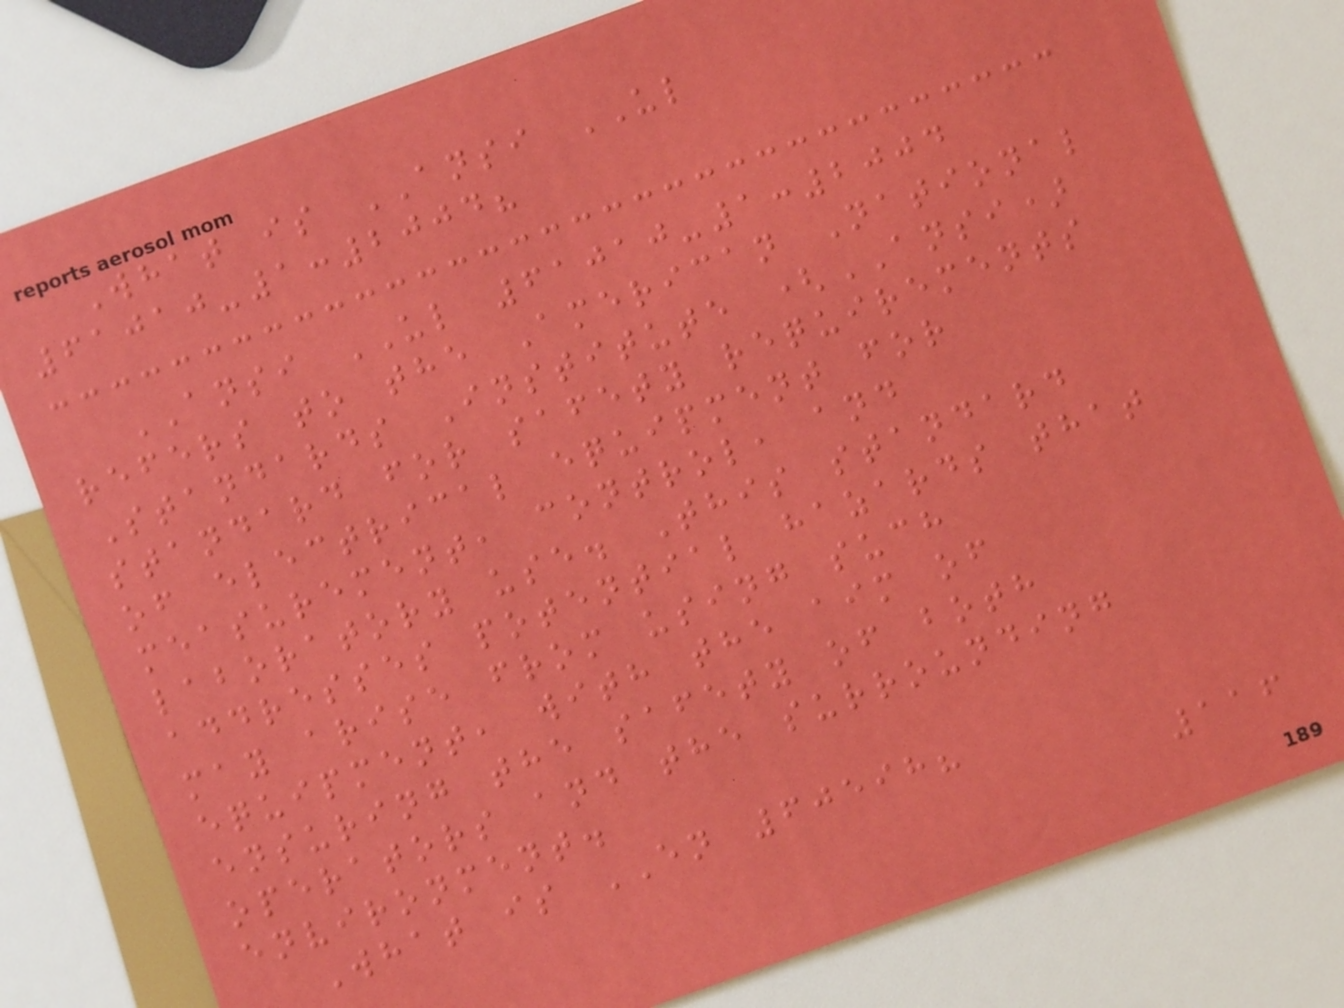What is ANSI UL
61010-1:2004?
ANSI UL 61010-1:2004
refers to the American National
Standards Institute (ANSI)
standard for safety requirements
of electrical equipment for
measurement, control, and
laboratory use. This standard
addresses potential hazards that
may arise from using such
equipment, with the aim of
ensuring the safety of both
operators and the surrounding
environment.
What is EN 60598?
116
